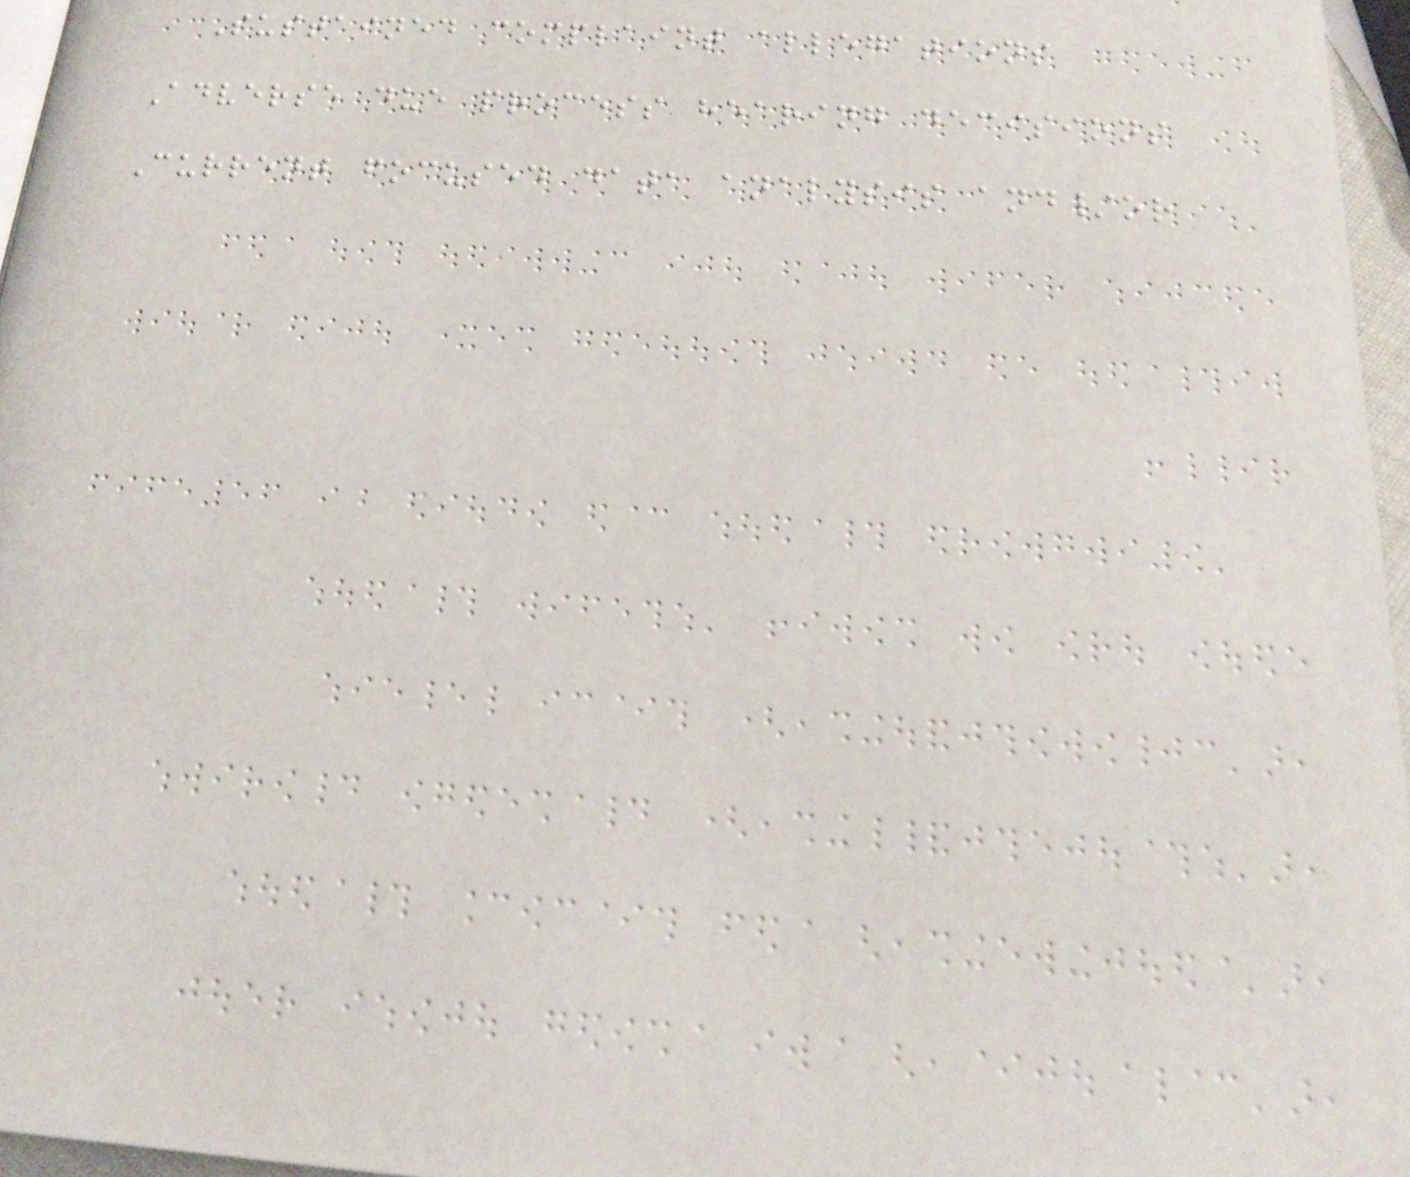Sustained complaint allegations
Adverse due process hearing decisions
Current focused data analysis and/or
